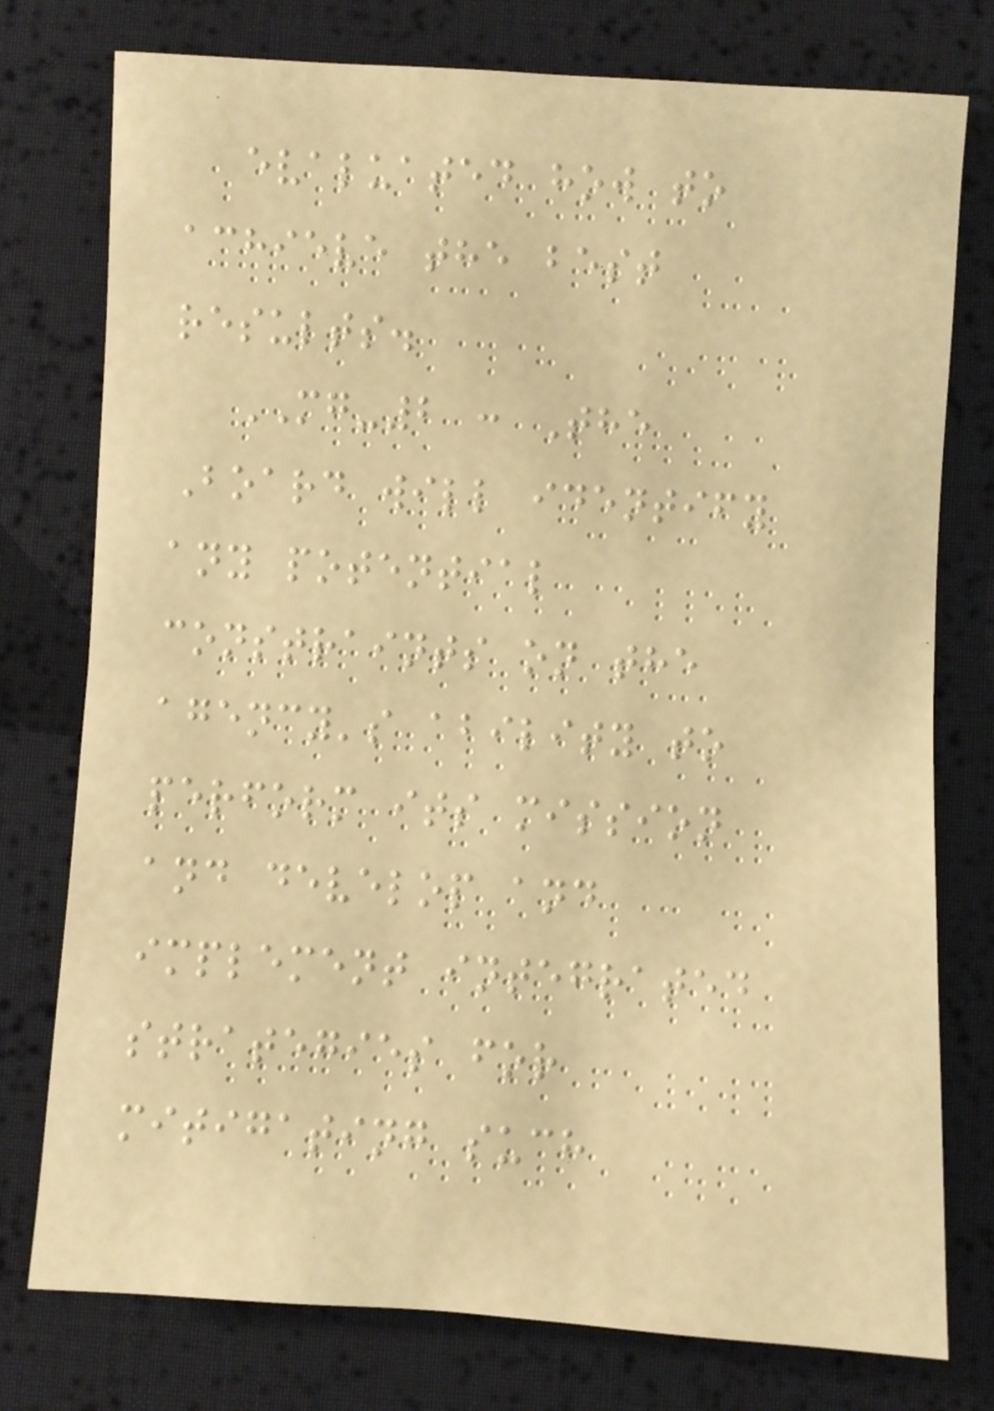evaluated how to
achieve the best
results.
MG-2 : The
Board will identify
any potential
constraints on the
agency's ability to
perform its mission
and develop and
implement integrated
strategies for
mitigating such
